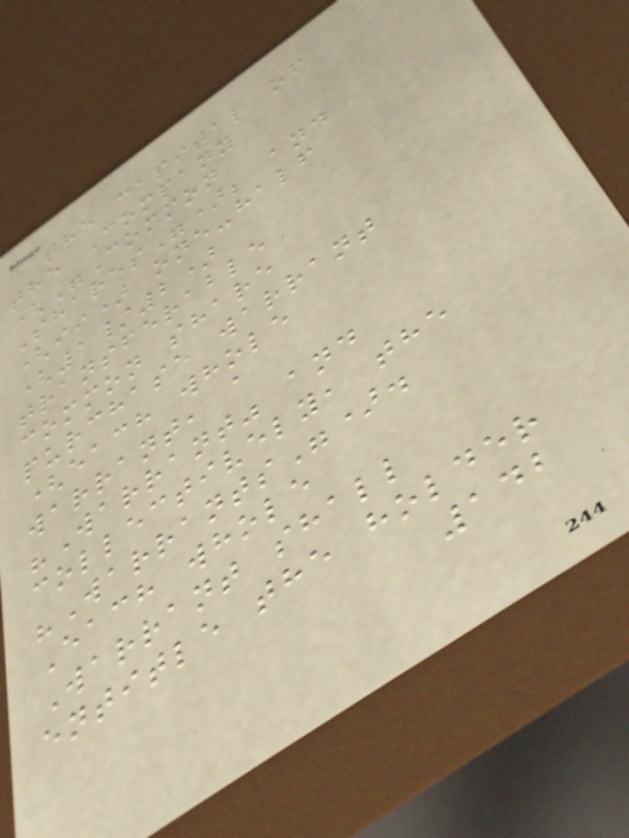the capital of
the Company
("Common
Shares"); and
(ii) one-half
(1/2)
transferable
common share
purchase warrant
(each whole
warrant, a
"Warrant" and
collectively, the
"Warrants").
Each whole
Warrant shall
entitle the holder
142
